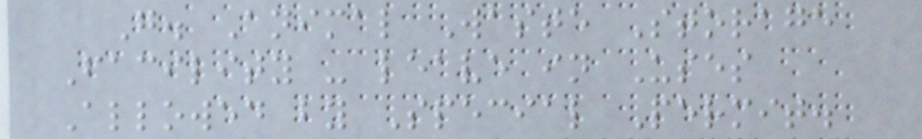G. Animal Waste Storage
Facility - leave in Uses
Allowed by Special Permit.
